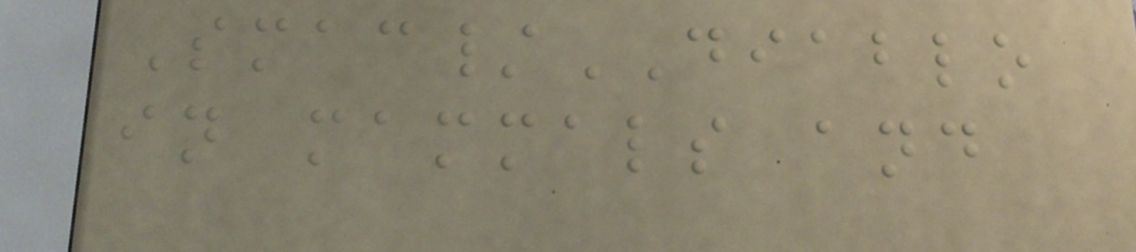Smac/DIABLO
in mammals and
